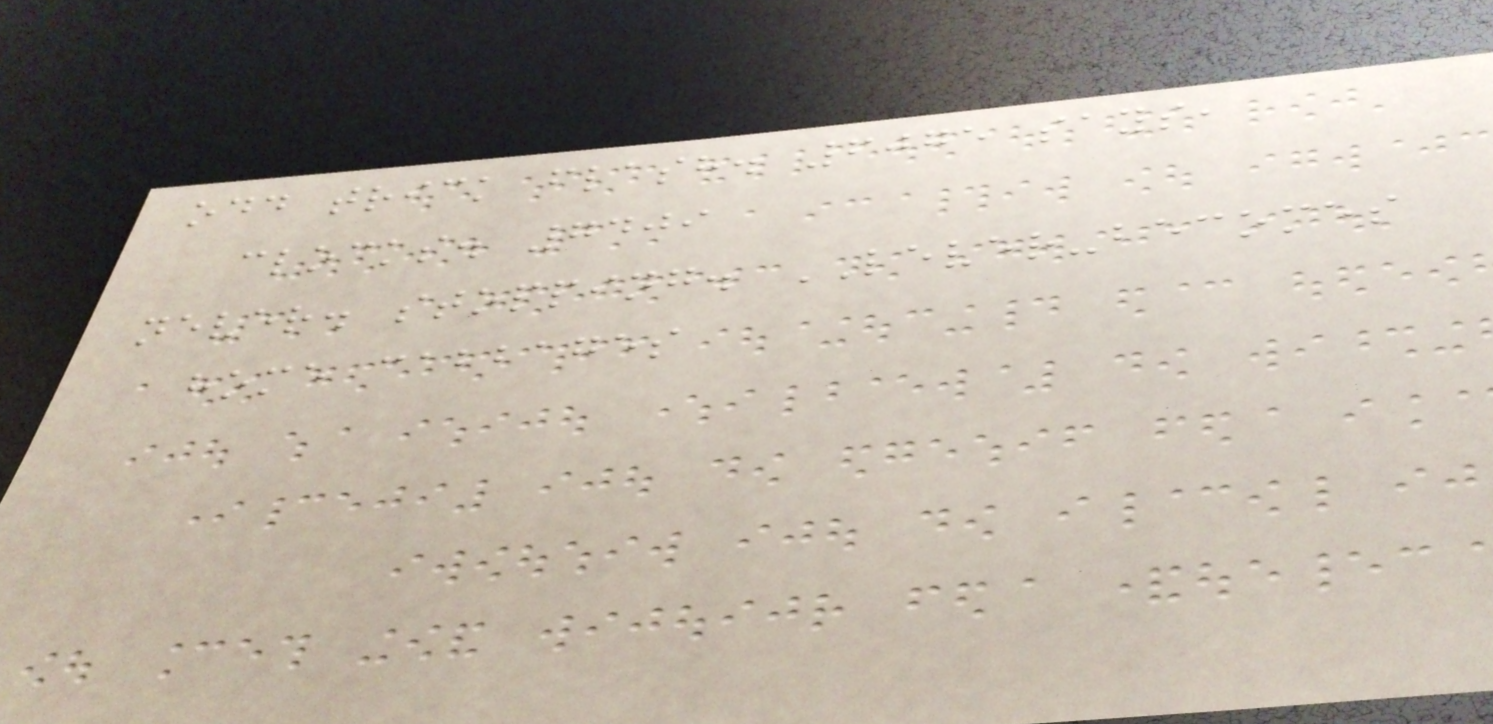odd trick flash. 6075 says,
clocks. 7409
never. stopping. LEVER-becomes
home cabbages
